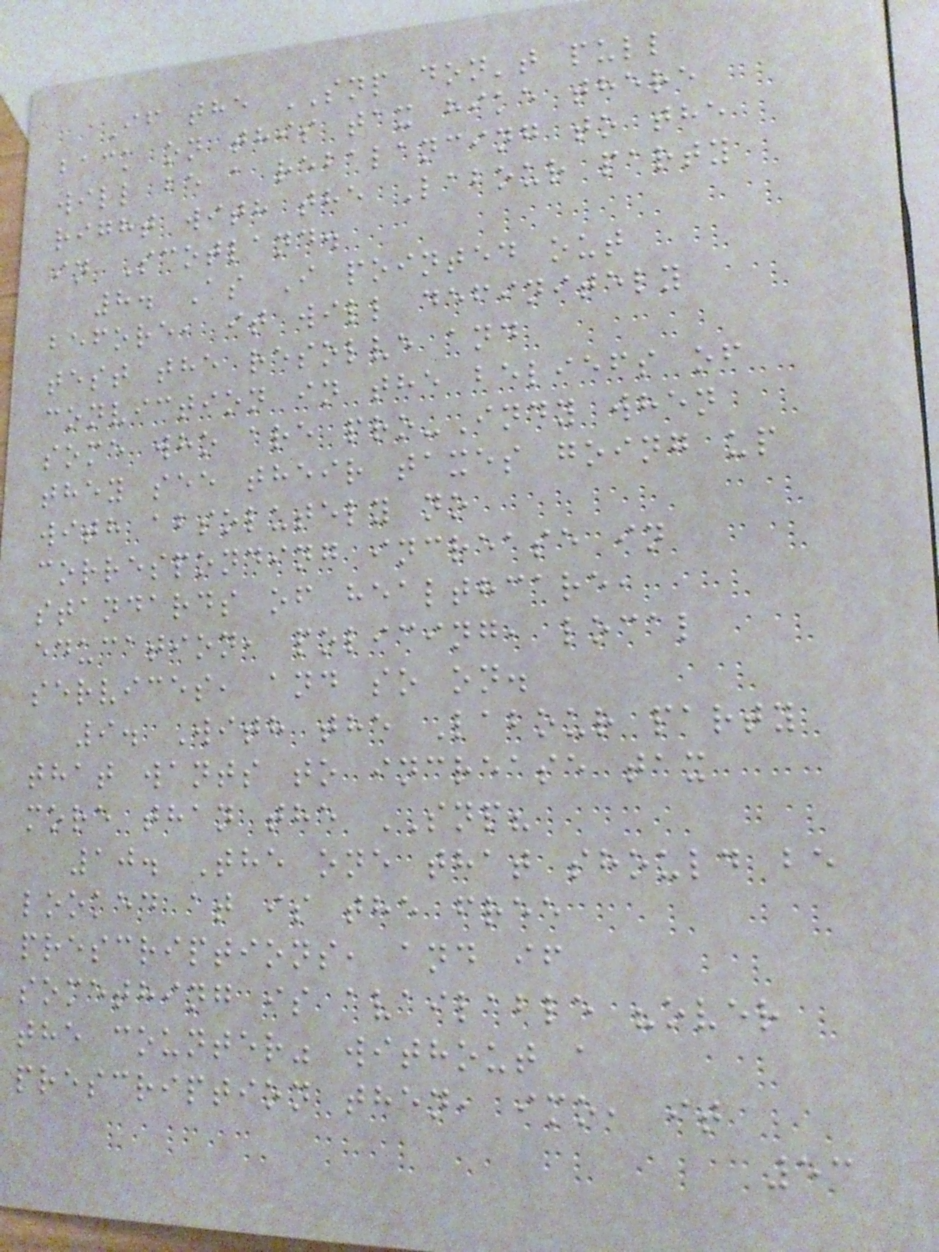If the SNP don't pull
back on this tax hike there
will be a rebalancing to the
right with the Labour party
in Scotland.
8. As I pointed out
before, it will definitely
test the resolve and
conviction in the beliefs of
some who are pro-Indy when
they see their taxes going up
with absolutely no
corresponding increase in
standards of healthcare,
education, policing, local
services, and so on.
9. With the Labour party
that wants to increase tax
more than the SNP?
10. The one that should be
looked at is the free
prescriptions, and if
something is available "over
the counter" without a
prescription then, imo, it
53
